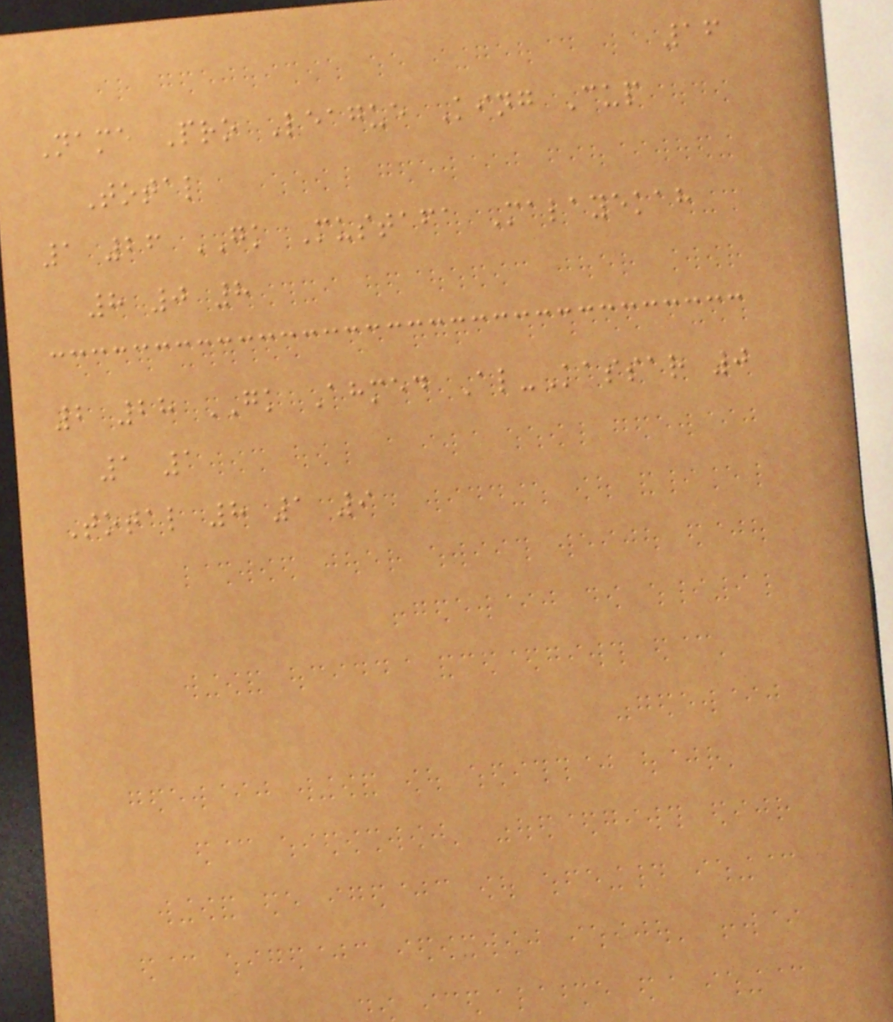16
Name Pro League King Cup
Total
1 26 GK Mustafa Malayekah
8 0 8
2 28 GK Ahmed Al-Kassar 0
1 1
Total 8 1 9
